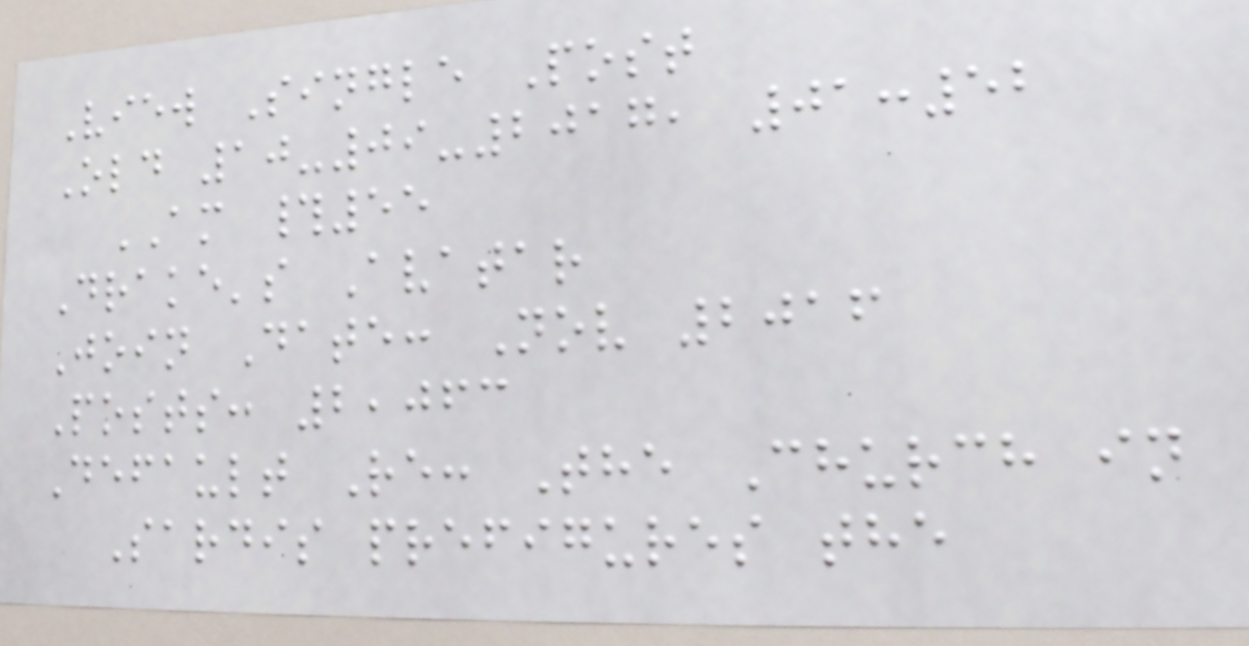View Single Post
Old 10-09-2017, 01:52
AM #55
Drake's Avatar
Join Date: Nov 2016
Posts: 2,063
Default Re: The Church in
Sardis prefigures the
